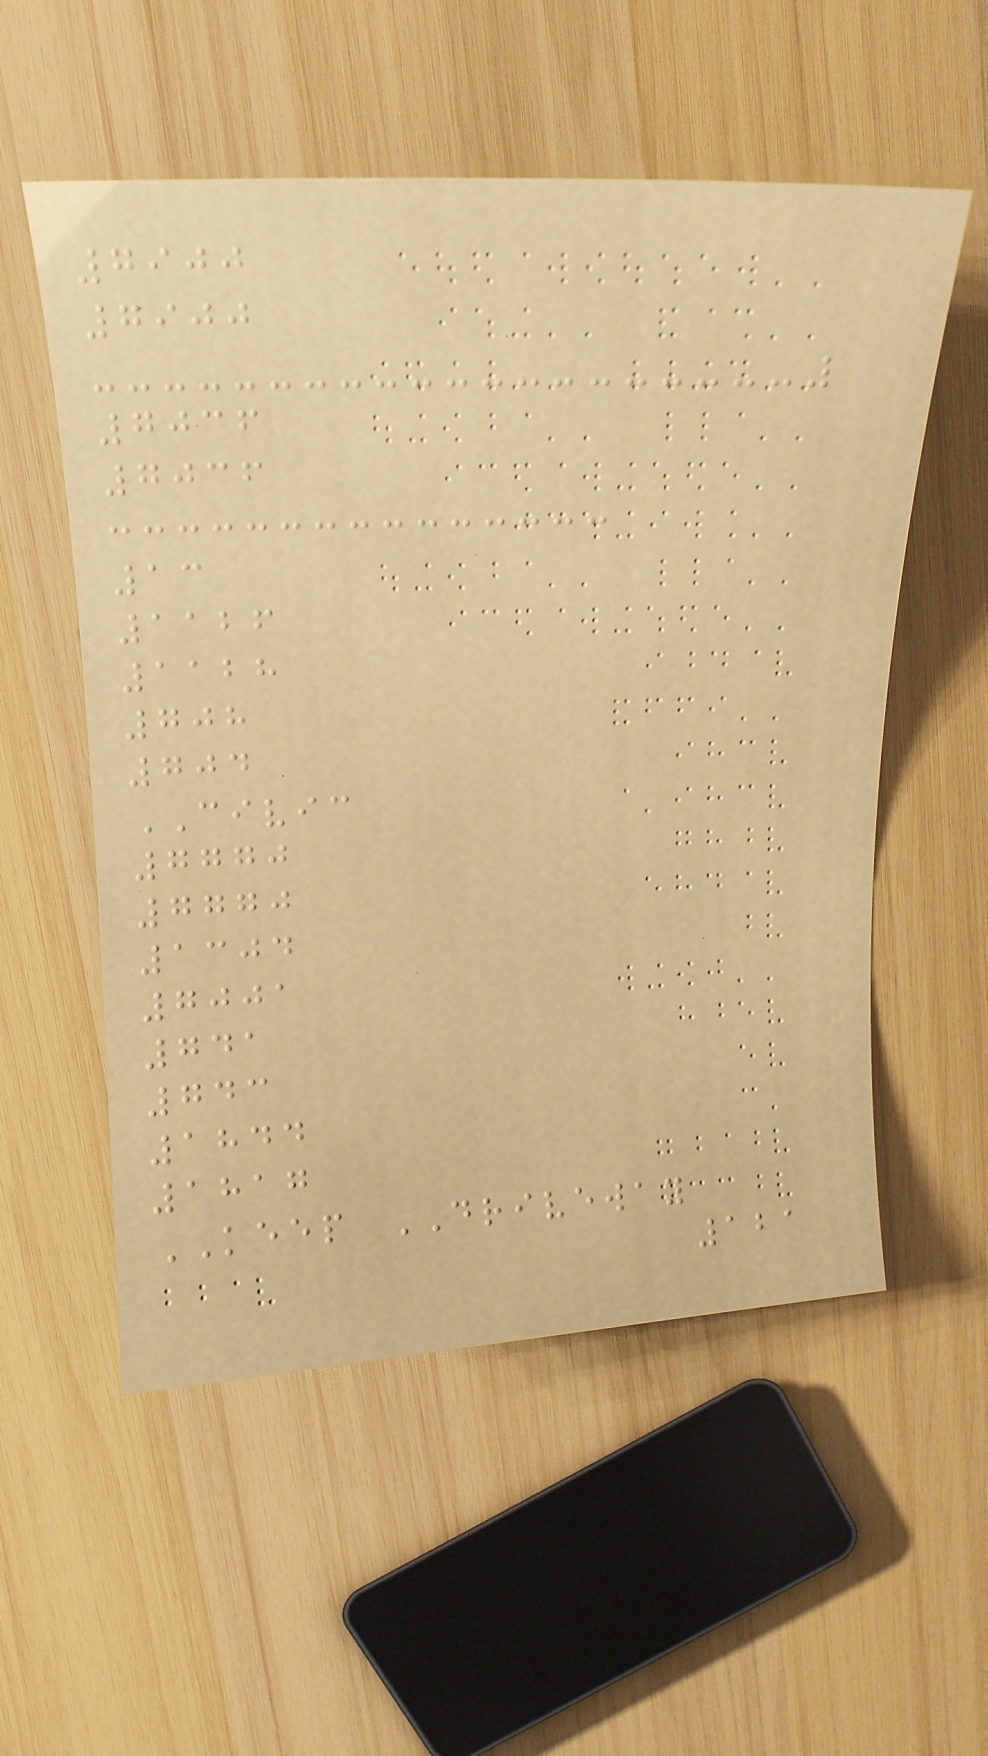7900
7900
7036
7036
13
1126
1128
708
704
CIVIC
7770
7770
1304
7001
741
743
1844
1817
KEEP DRIVEWAY
121
